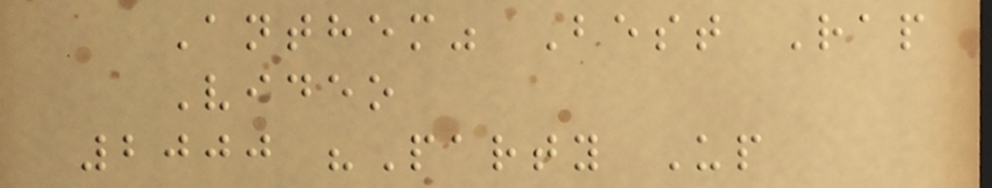Anthem" Best Rap
Video
2000 "Party Up
